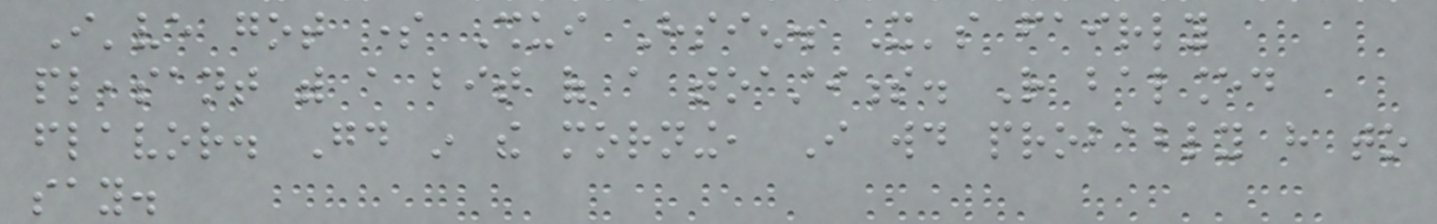I've got some Shui Hsien. It's fairly
pleasant with a bit of a toastiness. Rather balanced
flavor. Good in the morning, I would probably have to
say.
